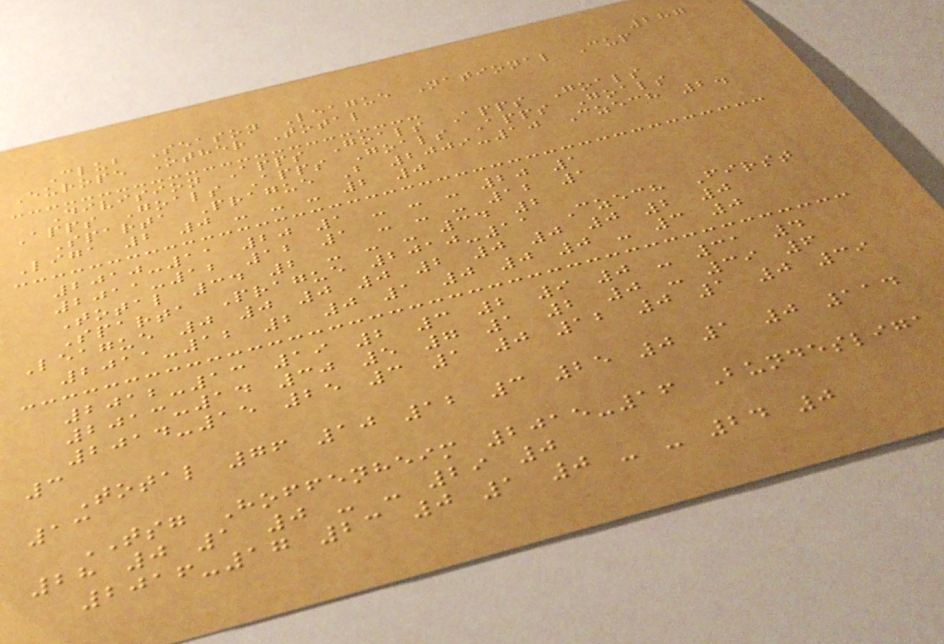287
Club Season League National Cup
Europe Other Total
Division Apps Goals Apps Goals
Apps Goals Apps Goals Apps Goals
Sparta Prague B 2009-10 Czech 2.
Liga 2 0 - - - 2 0
2010-11 20 1 - - - 20 1
2011-12 12 1 - - - 12 1
Total 34 2 - - - 34 2
Sparta Prague 2010-11 Czech First
League 0 0 0 0 2 0 0 0 2 0
2011-12 2 0 1 0 0 0 - 3 0
2012-13 19 2 3 2 9 0 - 31 4
2013-14 30 5 7 1 2 0 - 39 6
2014-15 25 3 1 0 12 0 1 0 39
3
Total 76 10 12 3 25 0 1 0 114
13
TSG Hoffenheim 2015-16 Bundesliga
28 0 1 0 - - 29 0
2016-17 23 0 1 0 - - 24 0
